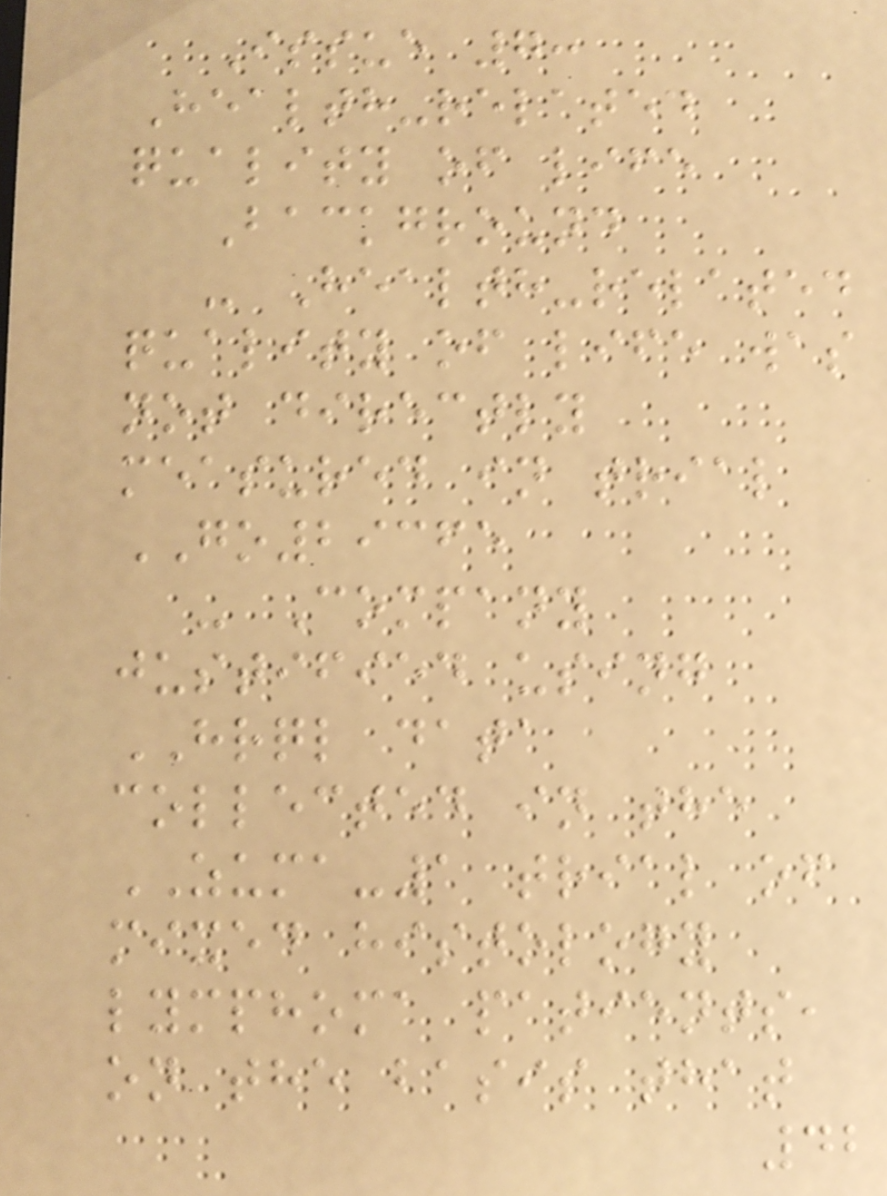Issue 7:
Health-related
quality of life
Background
- Health-related
quality of life was
not directly
measured in trial
GO29365
- Company
justified using
HRQL data
collected in the
ZUMA-1 trial of
mixed histology
lymphoma patients,
on the basis that
42
